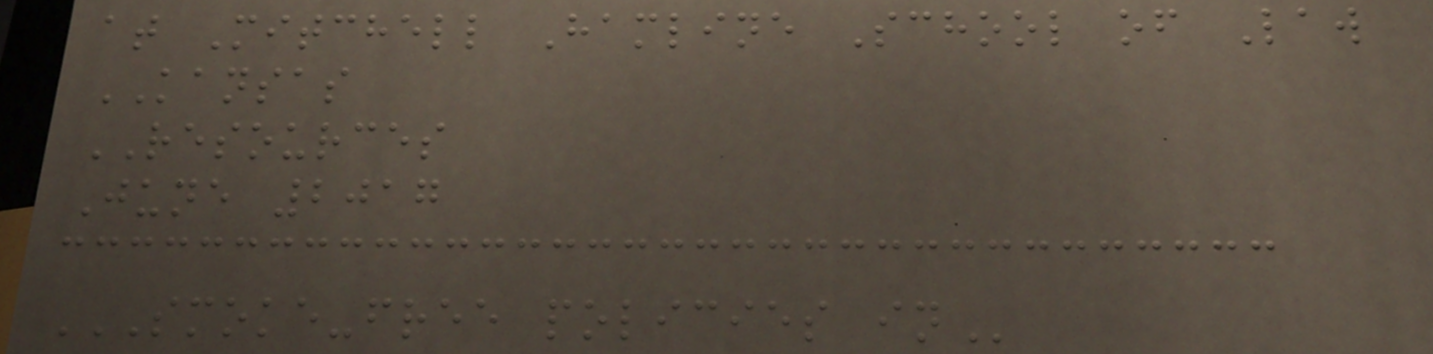at Mitchell Hamline School of Law
KANSAS
RESOURCES
June 2017
SMOKE-FREE POLICIES IN
